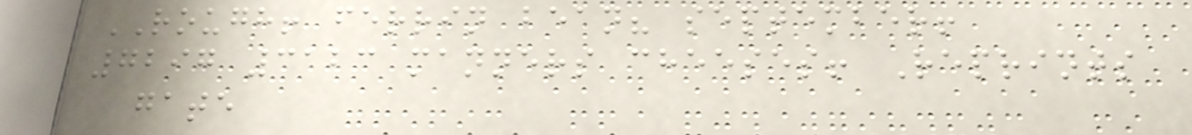ROUGH! ferrin bean? september!
7297 3123 manners cheeses! Reprints
gate
